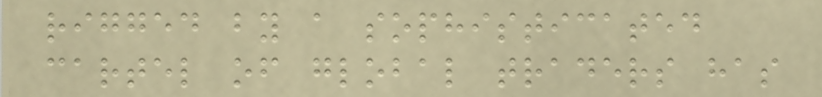rigged by a sophisticated
cartel of global traders has
